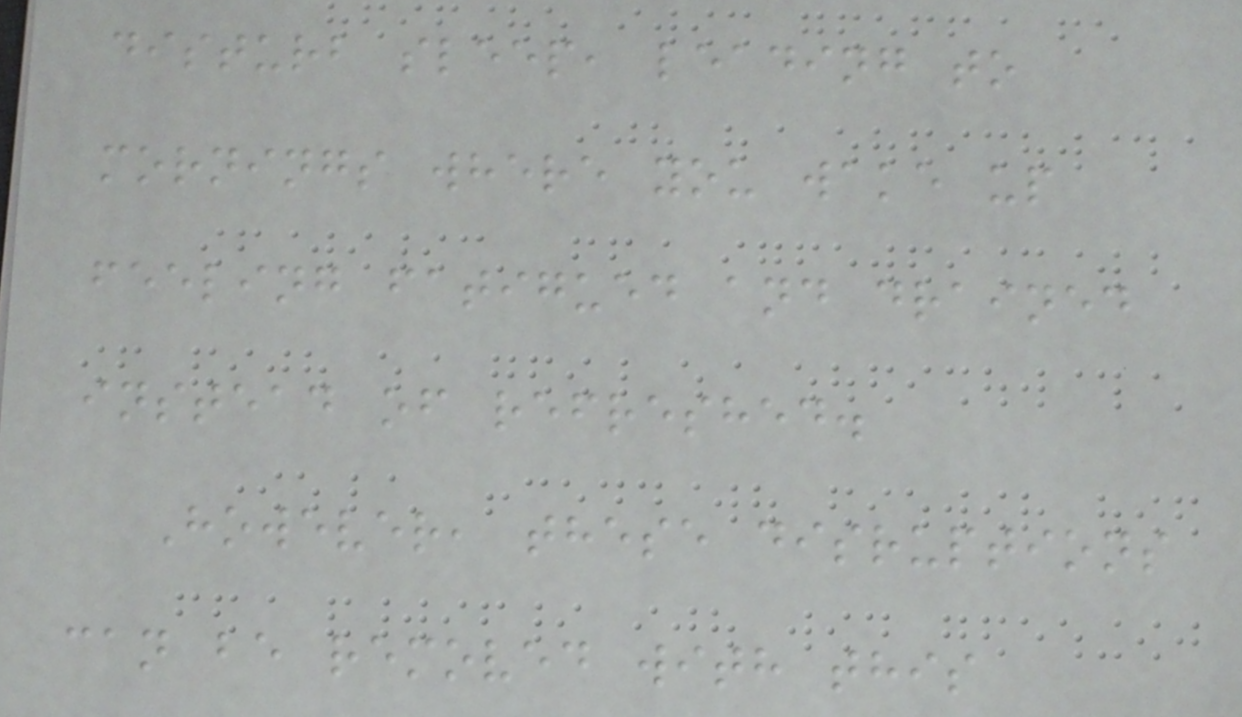disturb sleep, leading to
mornings where you wake up
feeling fatigued and drained
instead of refreshed.
However, these disruptions
can be removed with this
